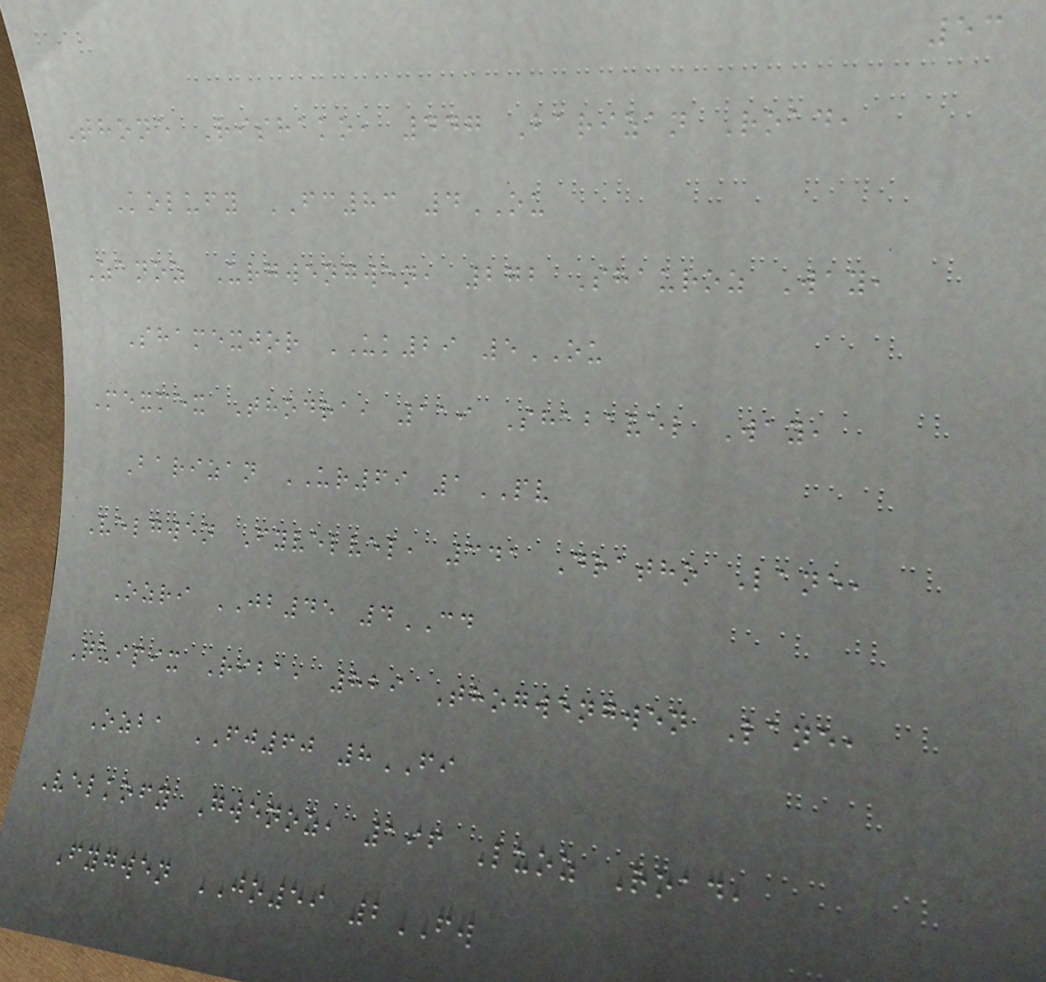53
Thone Rishako, 447 Barizan Road,
Kolufy FC83 4OU
Zanoz Urgwengwen, 272 Shauroz Way,
Shamexjor UK29 5OU
Mexmex Thodra, 119 Shabavel Way,
Barizan UR69 1PV
Velgwen Fyvelvel, 341 Dratho Lane,
Ozri JB45 4CD
Quipix Riba, 829 Thogwengwen Lane,
Ozba FJ60 8FI
Velkofy Gwenoz, 196 Luoz Road,
Fygwen JO59 2FW
